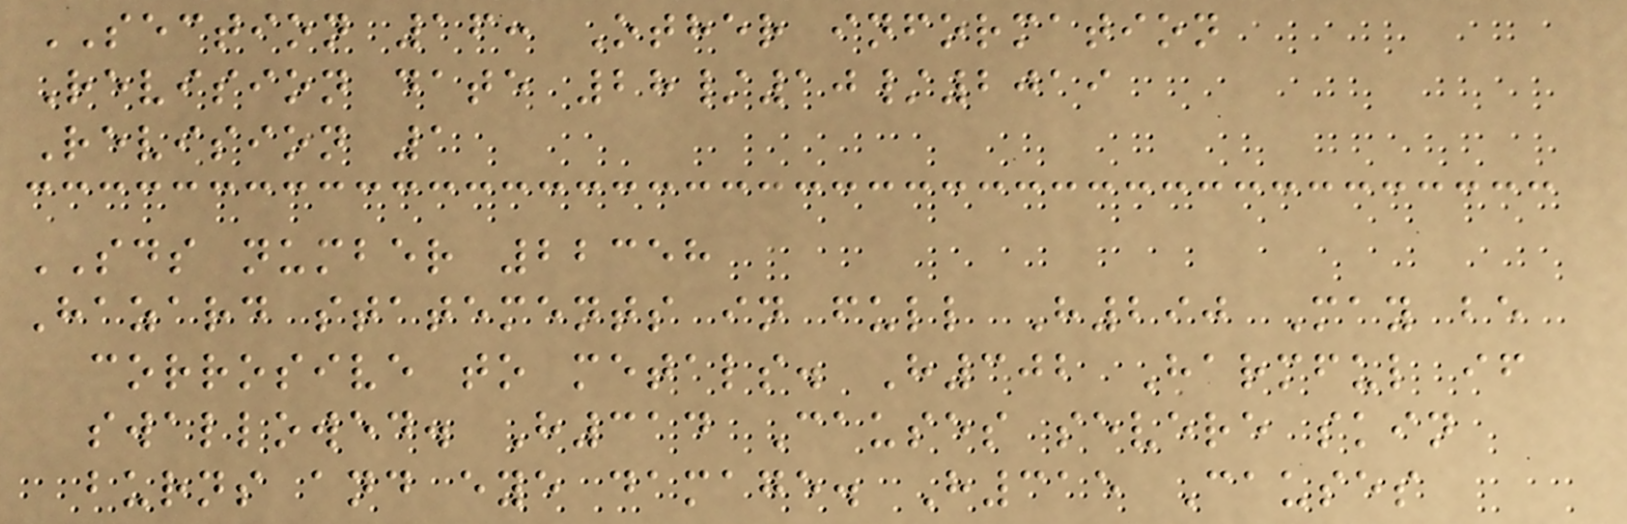SECTION 16: Other information
Revision date 28/10/2019
Revision 1
SDS number 22358
Hazard statements in full H290 May be
corrosive to metals. H302 Harmful if
swallowed. H314 Causes severe skin
burns and eye damage. H315 Causes
